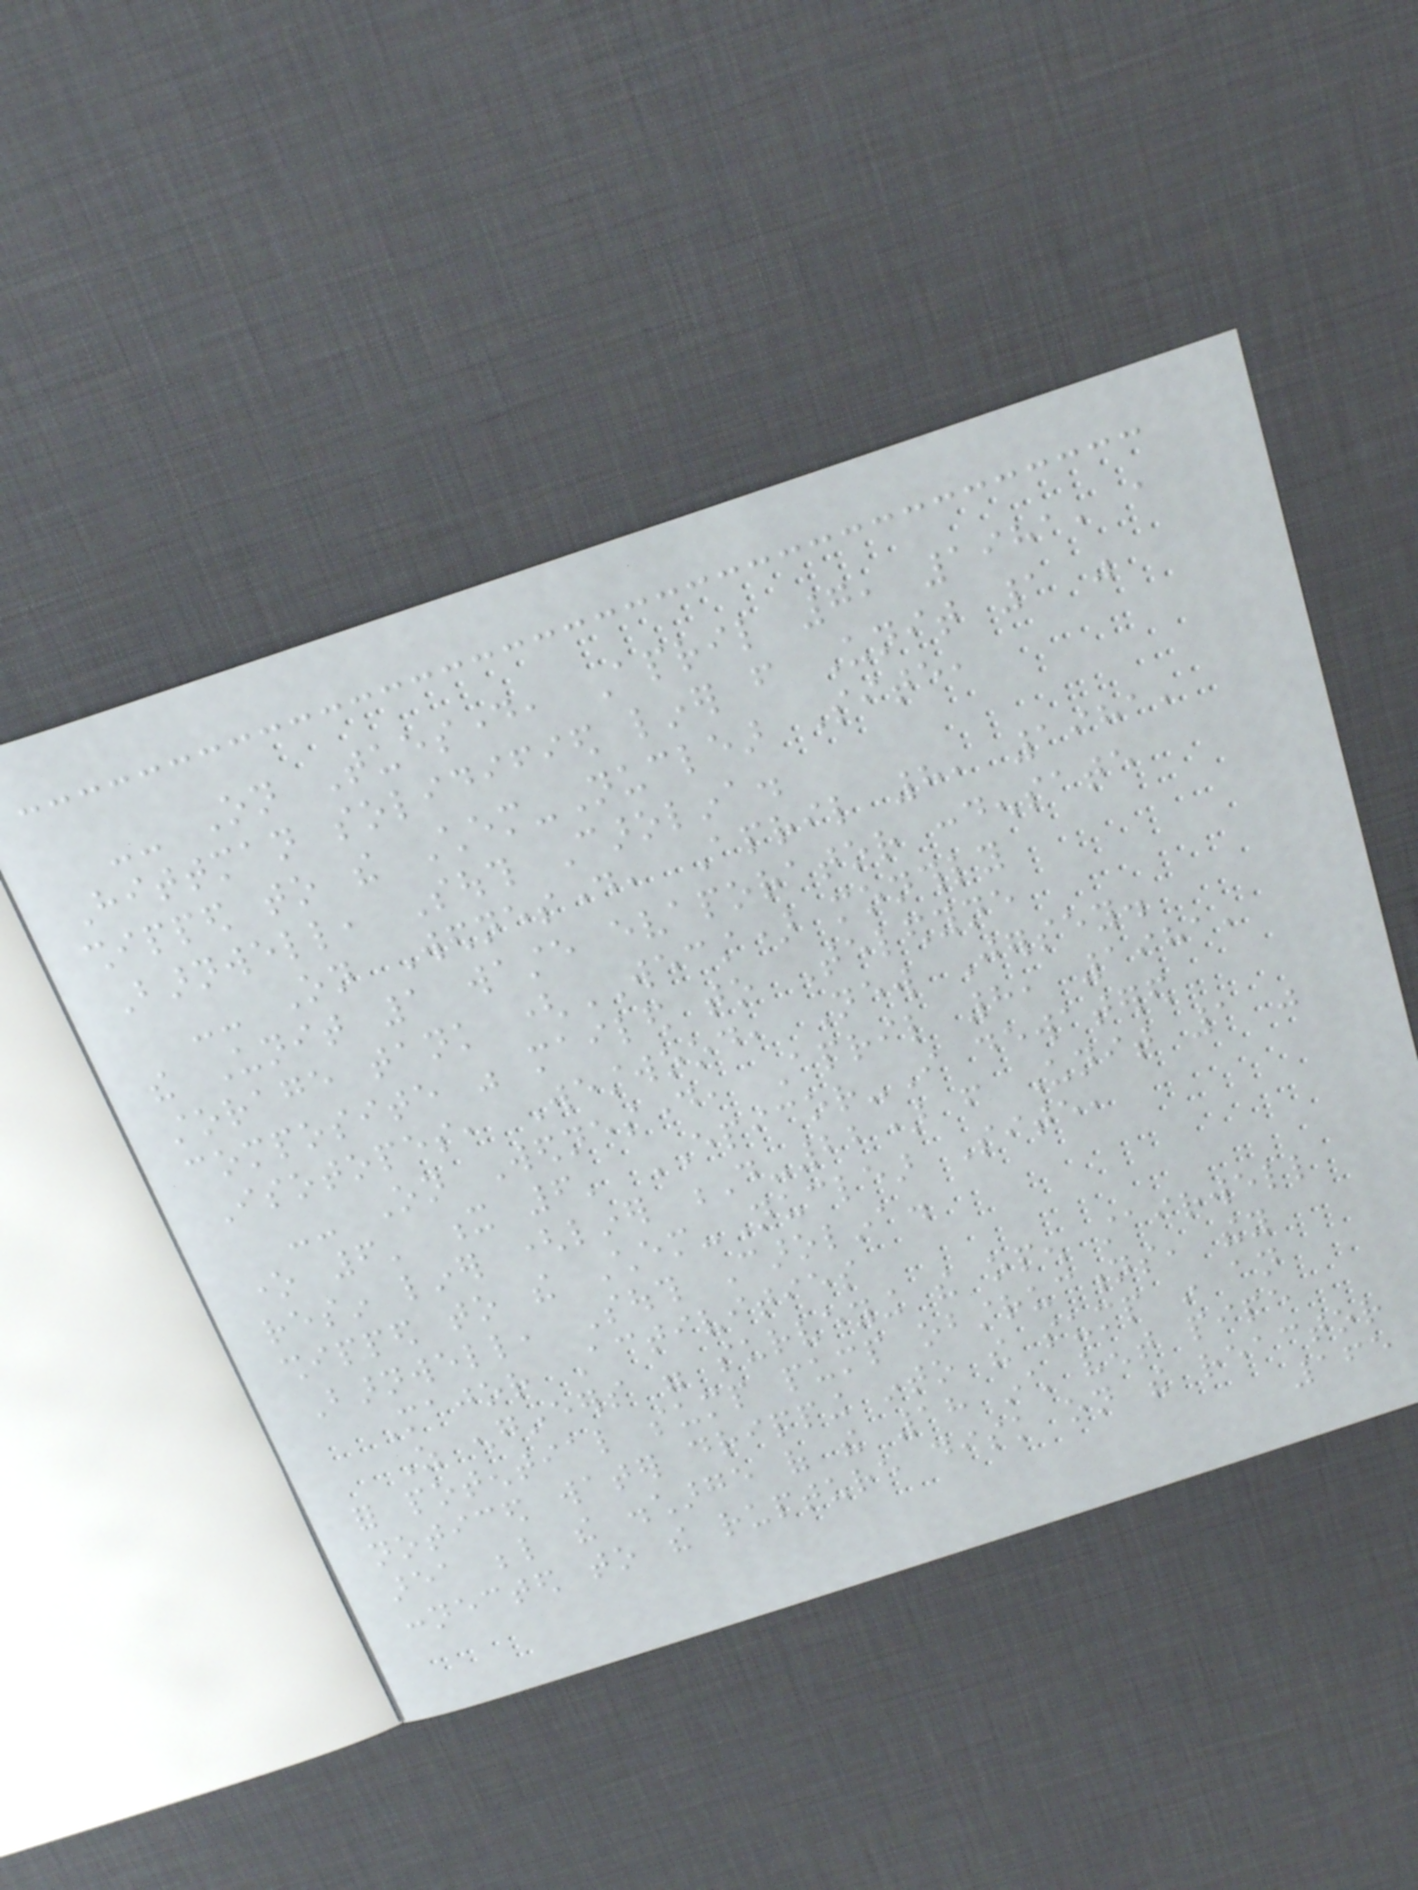-- On Tuesday, April 7, 1981, a
Hittman solidified liner from Unit 1 was
shipped to the Chem-Nuclear Site,
Barnwell, South Carolina.
-- On Wednesday, April 8, 1981,
the Unit 1 waste evaporator condensate
storage tank (WECST) monthly
composite was mailed to Teledyne
Isotopes, Westwood, New Jersey.
-- On Wednesday, April 8, 1981,
one 6' x 6' EPICOR-I dewatered
resin liner (liner D-22) from Unit 1 was
shipped to the Chem-Nuclear Site,
Barnwell, South Carolina.
Major Activities
As engineers were surveying the open stairwell
for potential sump pump obstructions, they
noticed water dripping into the sump in an
area below the discharge of the 18 inch vent pipe
connected to the rupture disk on the reactor
165
